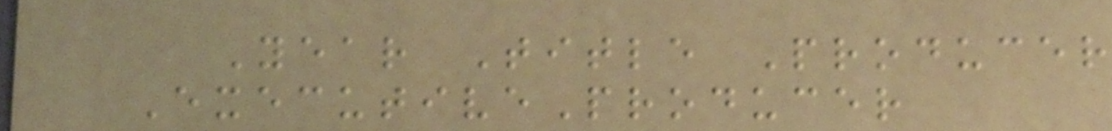Year Title Producer
ExecutiveProducer
